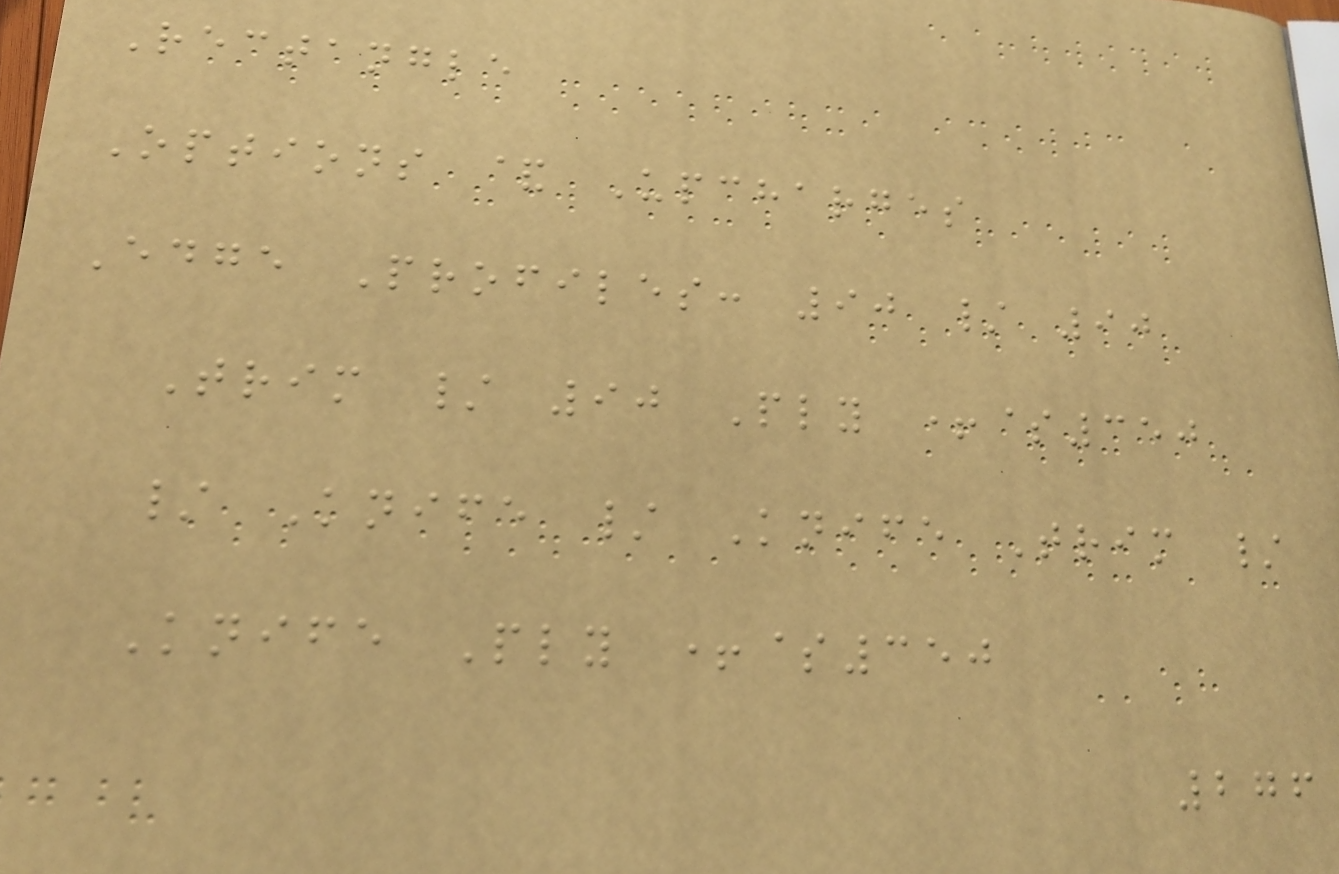Rectangle
Options & Upcharges
Edge Profiles: 90 / 90
Trim / 90 Ply +$350
/ Knife / Knife Trim /
Knife Ply +$350
276
